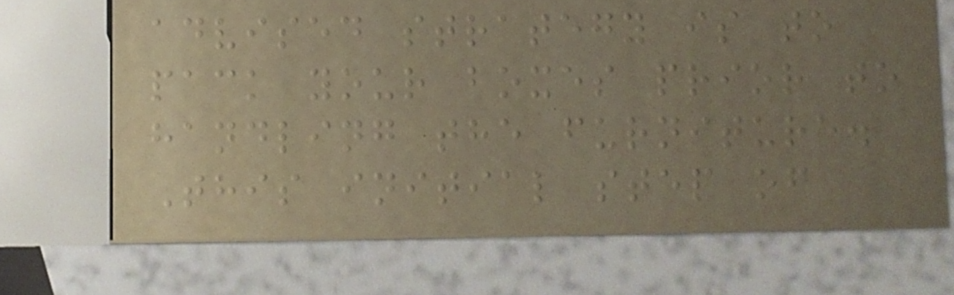advised strategy is to
pack your boxes prior to
handling the furniture.
This initial step of
